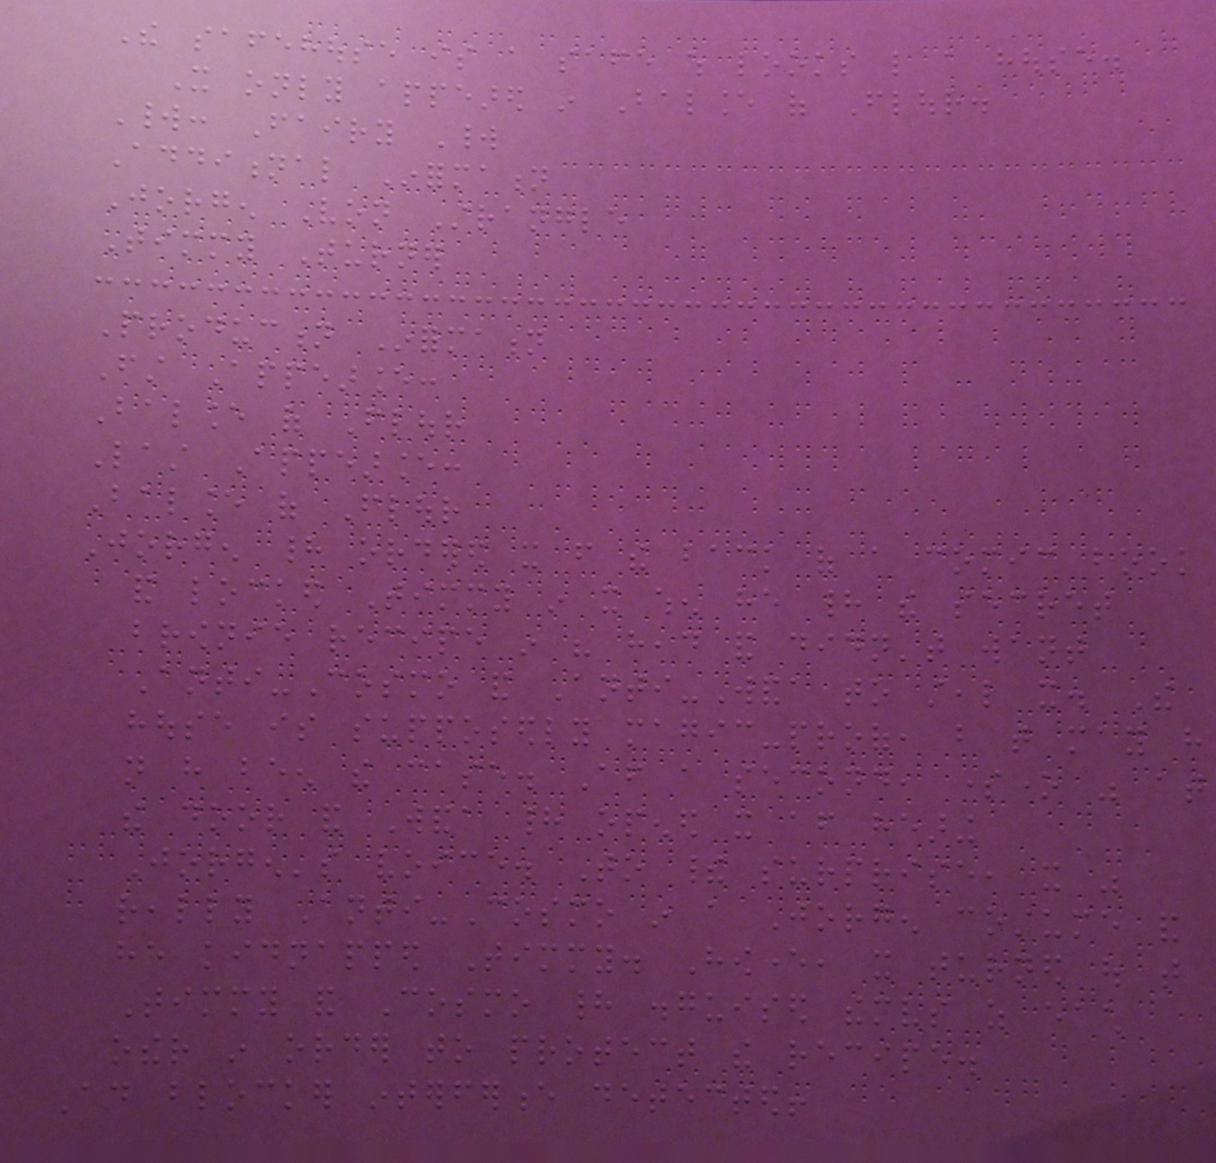The safehouse is a safe which looks like a house.
It only appeared in Balance of Flour.
World: Fairy World
Additional Information
Jorgen Von Strangle
Timmy Turner
Production Information
First Appearance:
Balance of Flour
Last Appearance:
Balance of Flour
Jorgen had ordered it from the back of a comic book
and locked Timmy in it when he had the secret
brownie recipe in his head and didn't want
Anti-Cosmo and Anti-Wanda to steal it. The
house is supposedly magic-proof, but that may have
not have been the case. After a second, someone was at
the door and Wanda had opened it after hearing
Jorgen's voice. To their surprise, it was
really Anti-Cosmo in a Jorgen costume and
he kidnapped Timmy. However, it turned out that
Timmy and Cosmo had disguised themselves as each
other in order to protect the recipe.
Ad blocker interference detected!
